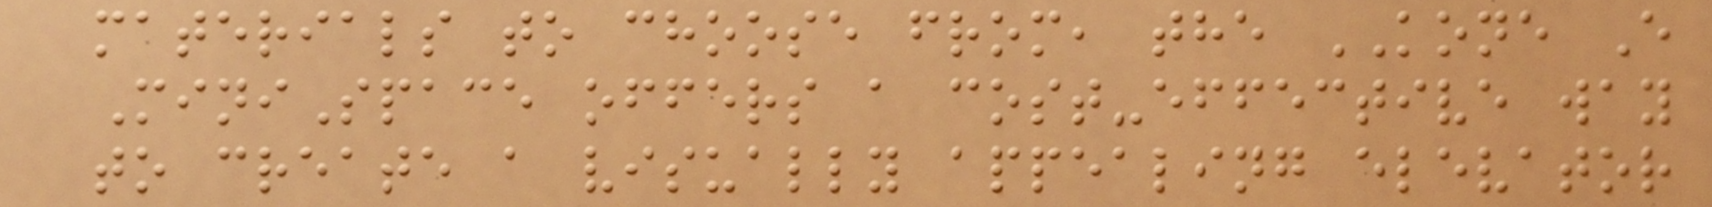materials to choose from, the KONE E
MiniSpace offers a cost-effective way
to create a visually appealing elevator
